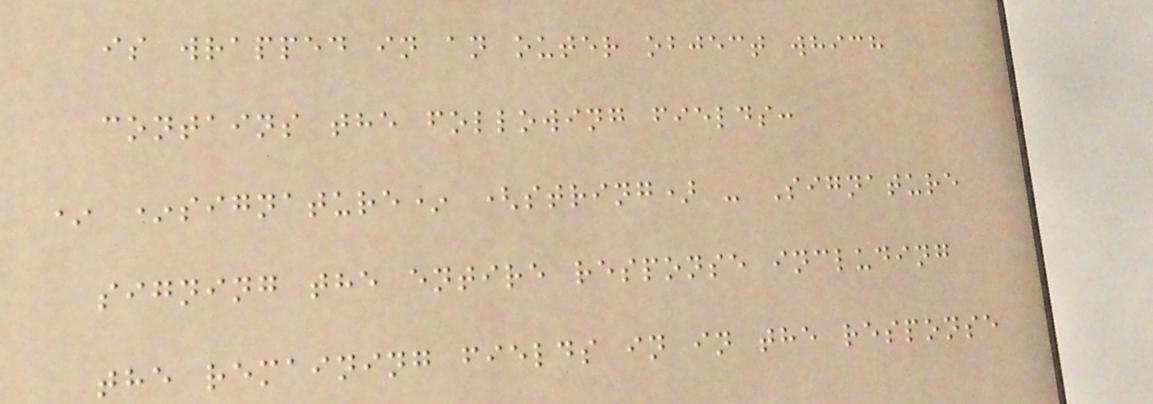is wrapped in an outer object which
contains the following fields:
* *signature* (string) - Signature
signing the entire response including
the remaining fields in in the response
